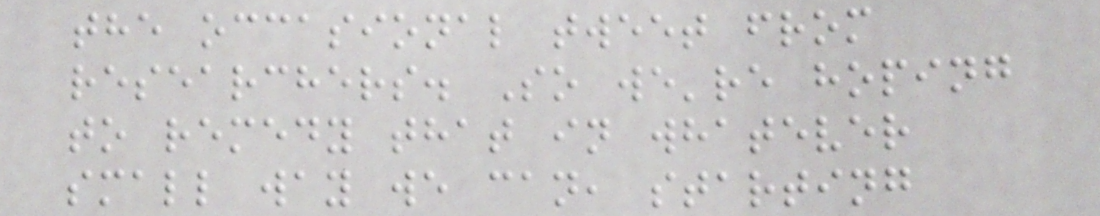the occasional tweet from
researchers. So we're hoping
to remedy that in whatever
small way we can, starting
